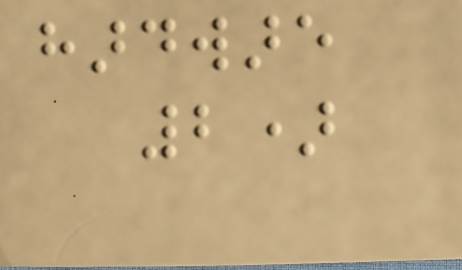hardware
2)
